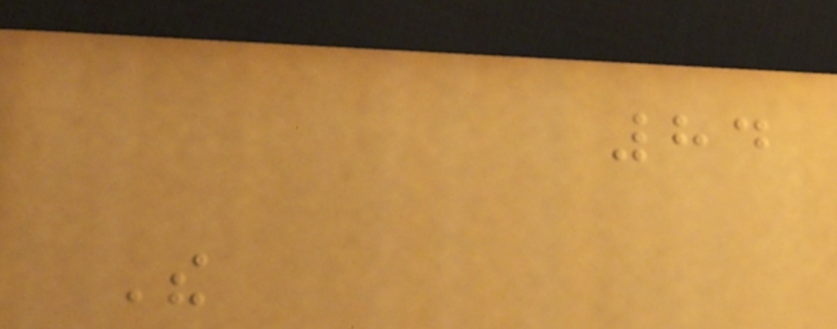84
The
